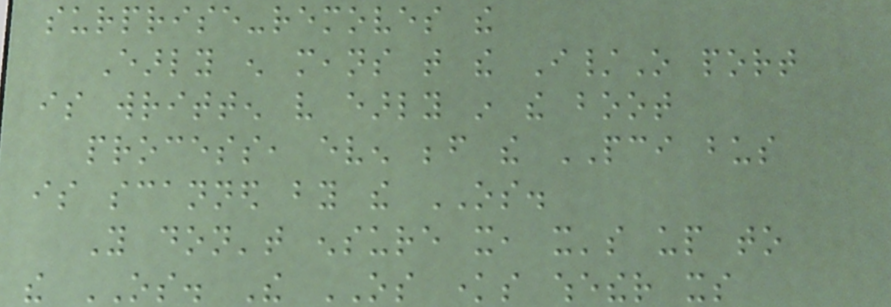surprise-removes the
Early enough means that the I/O port
is written very early in the boot
process, even before the PCI bus
is scanned by the OS.
You don't ensure it, it's up to
the OS. The OS knows whether its
